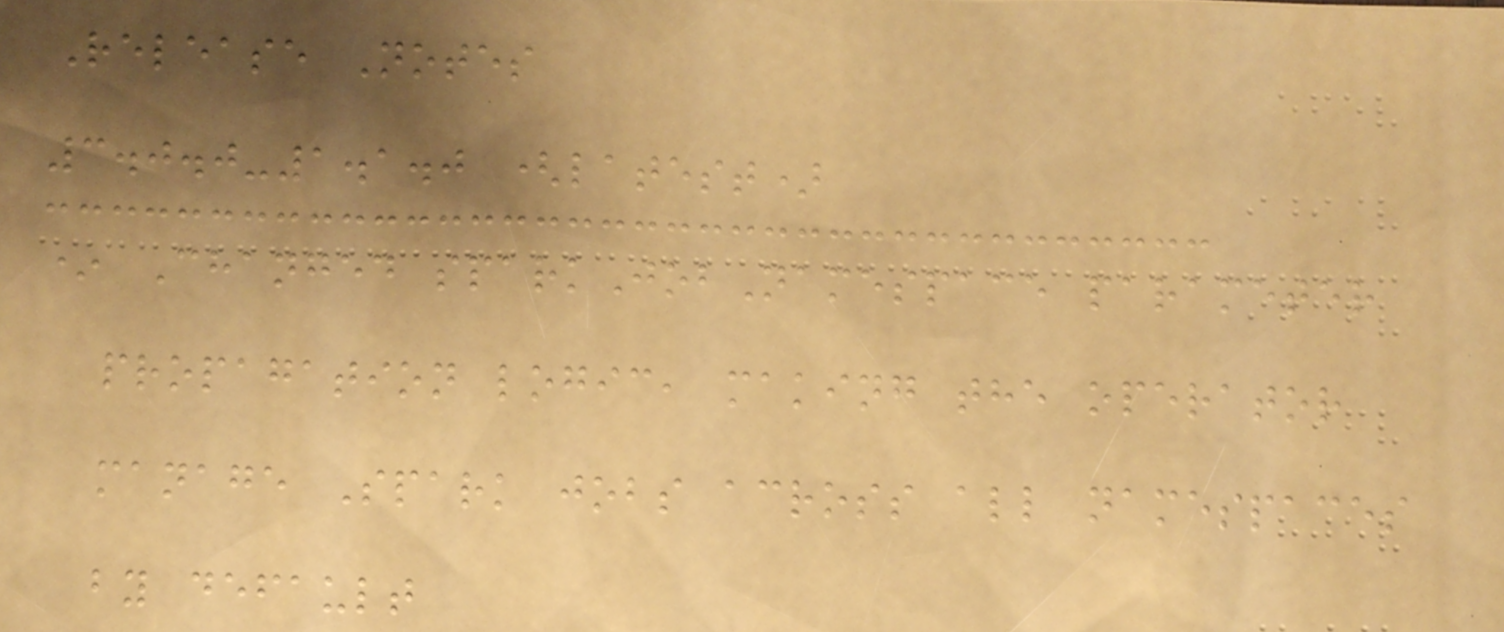Release Notes
3.0.0-1.1.0 (latest)
* Changed sparkJobNamespace parameter
propagation logic, making the operator
manage Spark jobs across all namespaces
by default
